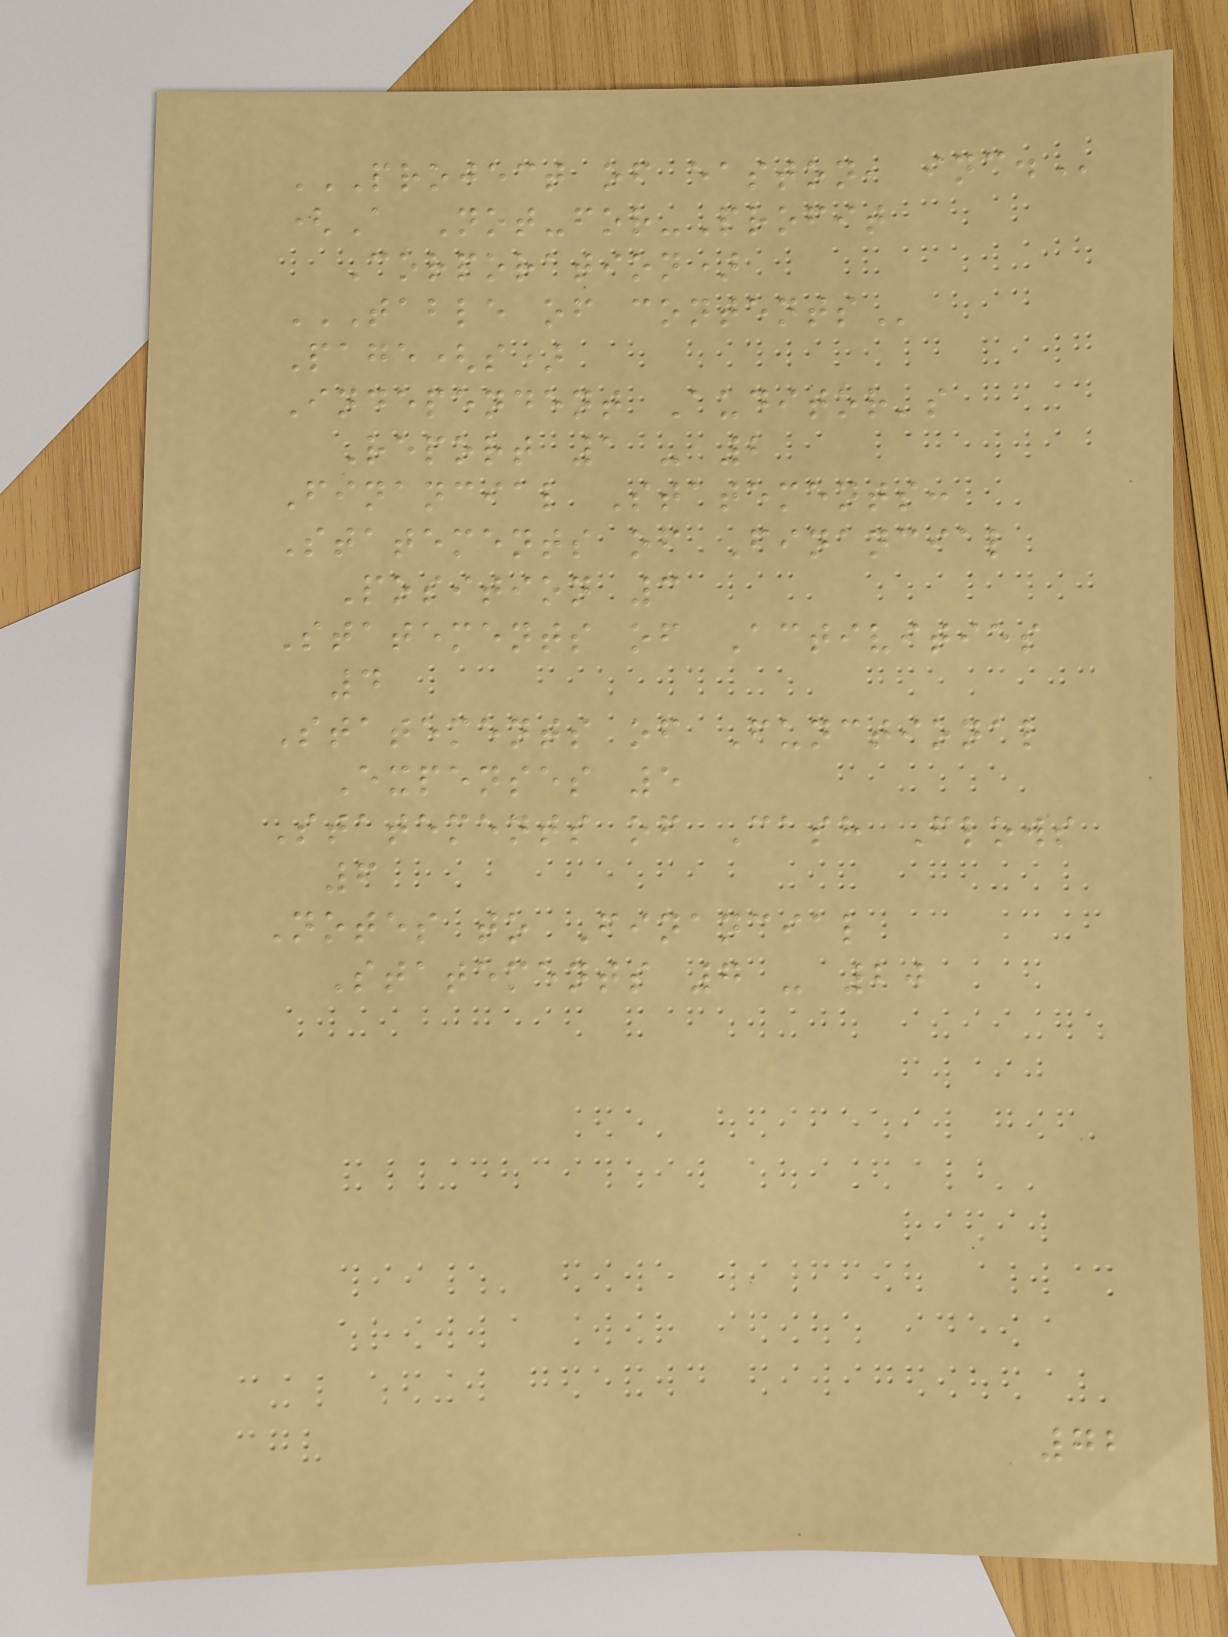PROJECT OF EASTON, INC.
(A Not-for-Profit
Corporation)
TABLE OF CONTENTS
Page(s)
Independent Auditor's
Report 1 - 2
Financial Statements:
Statements of Financial
Position 3
Statements of Activities
4
Statements of Functional
Expenses 5
Statements of Cash Flows
6
Notes to Financial
Statements 7 - 20
72
